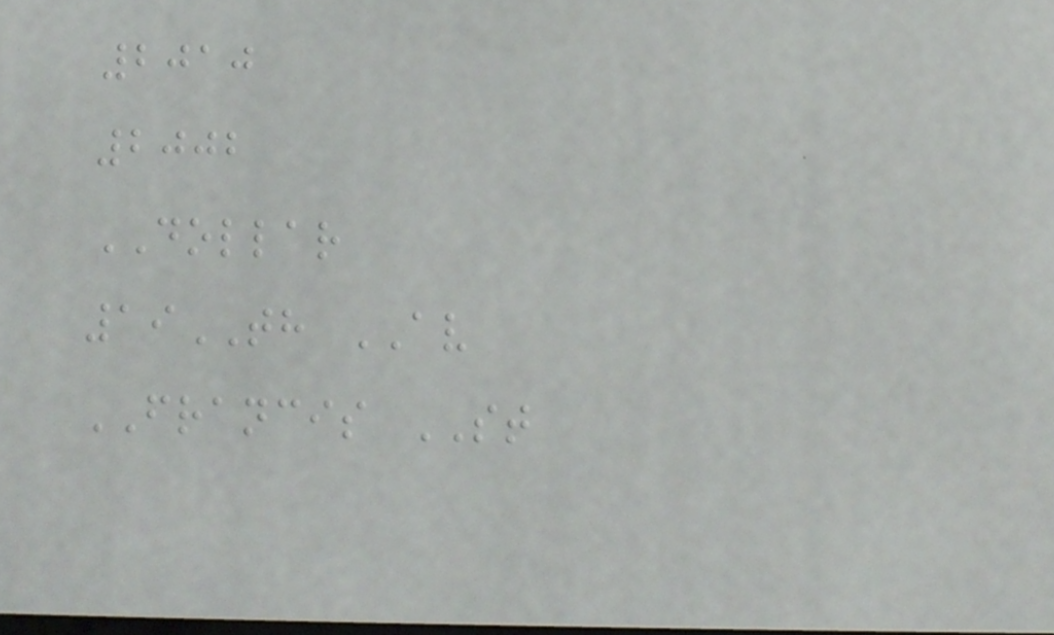2010
2002
DOLLAR
19TH AV
FRANCIS ST
